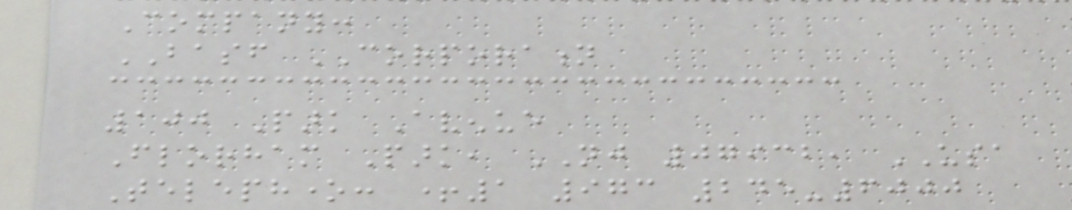Company:
BASF CORPORATION
100 Park Avenue
Florham Park, NJ 07932, USA
Telephone: +1 973 245-6000
